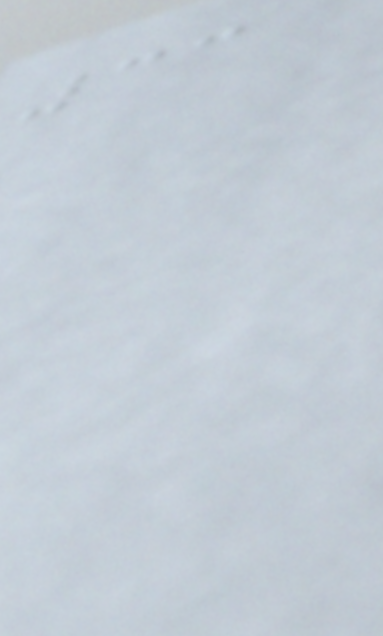33
